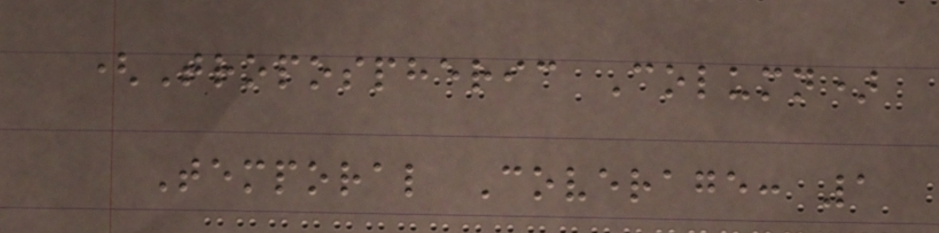(Tropospheric Column)
Temporal Coverage: 1
